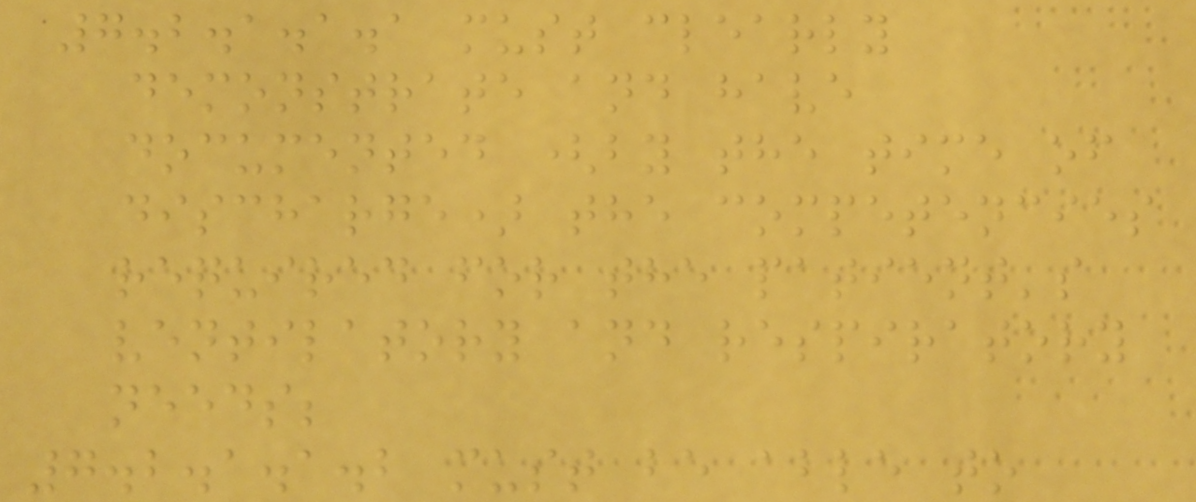7.2.1.1.1 must clearly
demonstrate and have
documented (by the time of
discharge) the competencies
required for the patient's
ventilatory and respiratory
needs;
7.2.1.1.2 must be able to
